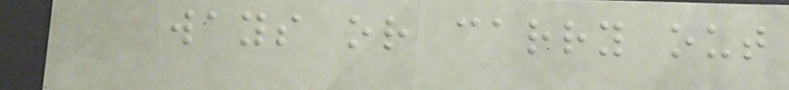ways or carry out
